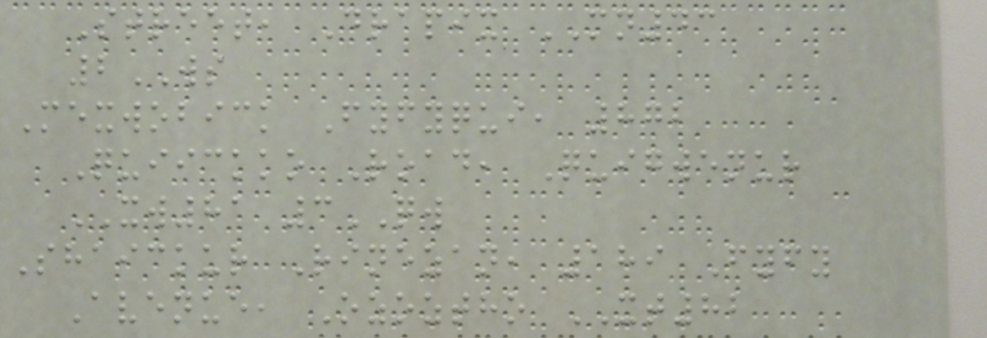Street, Drapix MN43
2WS
Mexwobick Fyfyqui, 872
Quiickko Road, Quigwenur
XW81 3QW
Shaickur Rinezan, 189 Fyfy
Avenue, Ozoztho XT82
